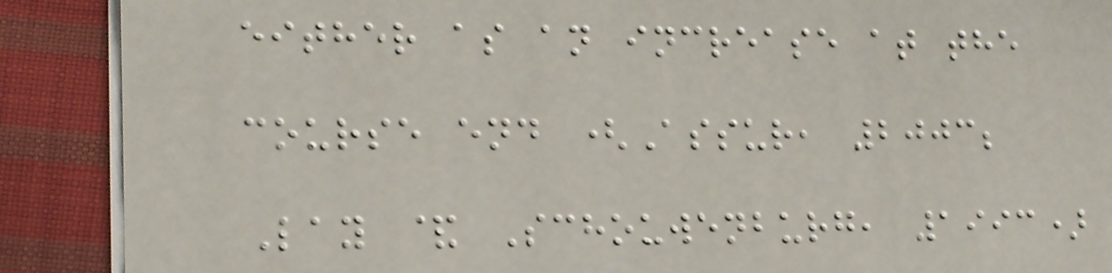either as an increase at the
course end (Assur, 2003;
Lay & Schouwenburg, 1993)
